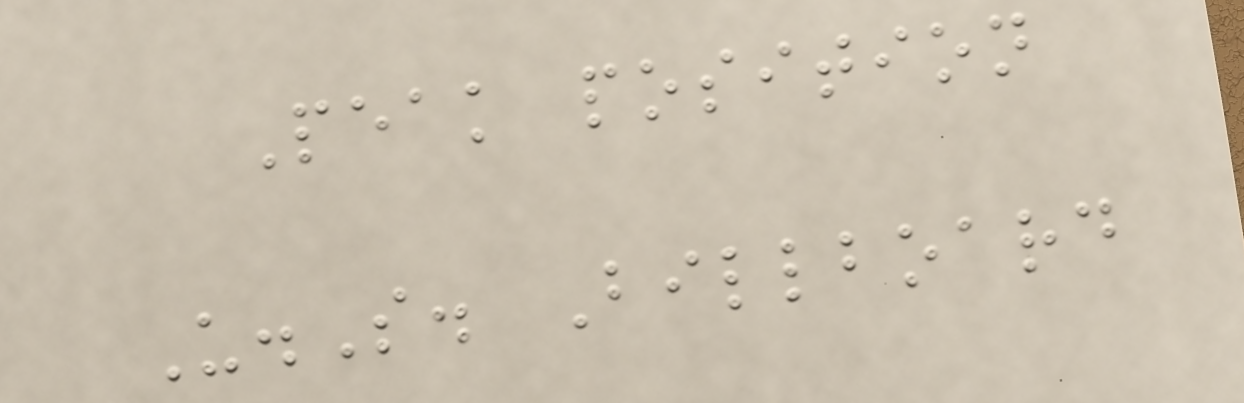Peak position
U.S. Billboard
